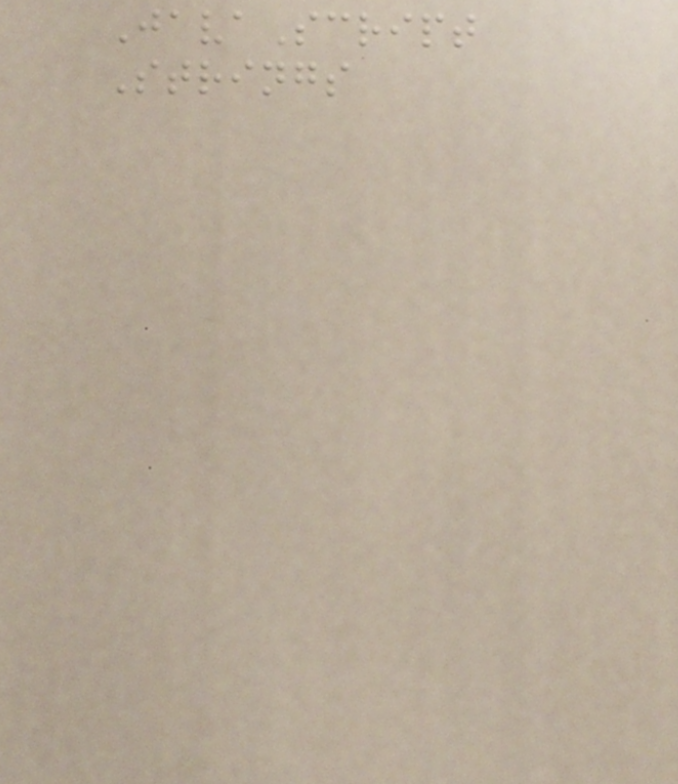JavaScript
Strings
